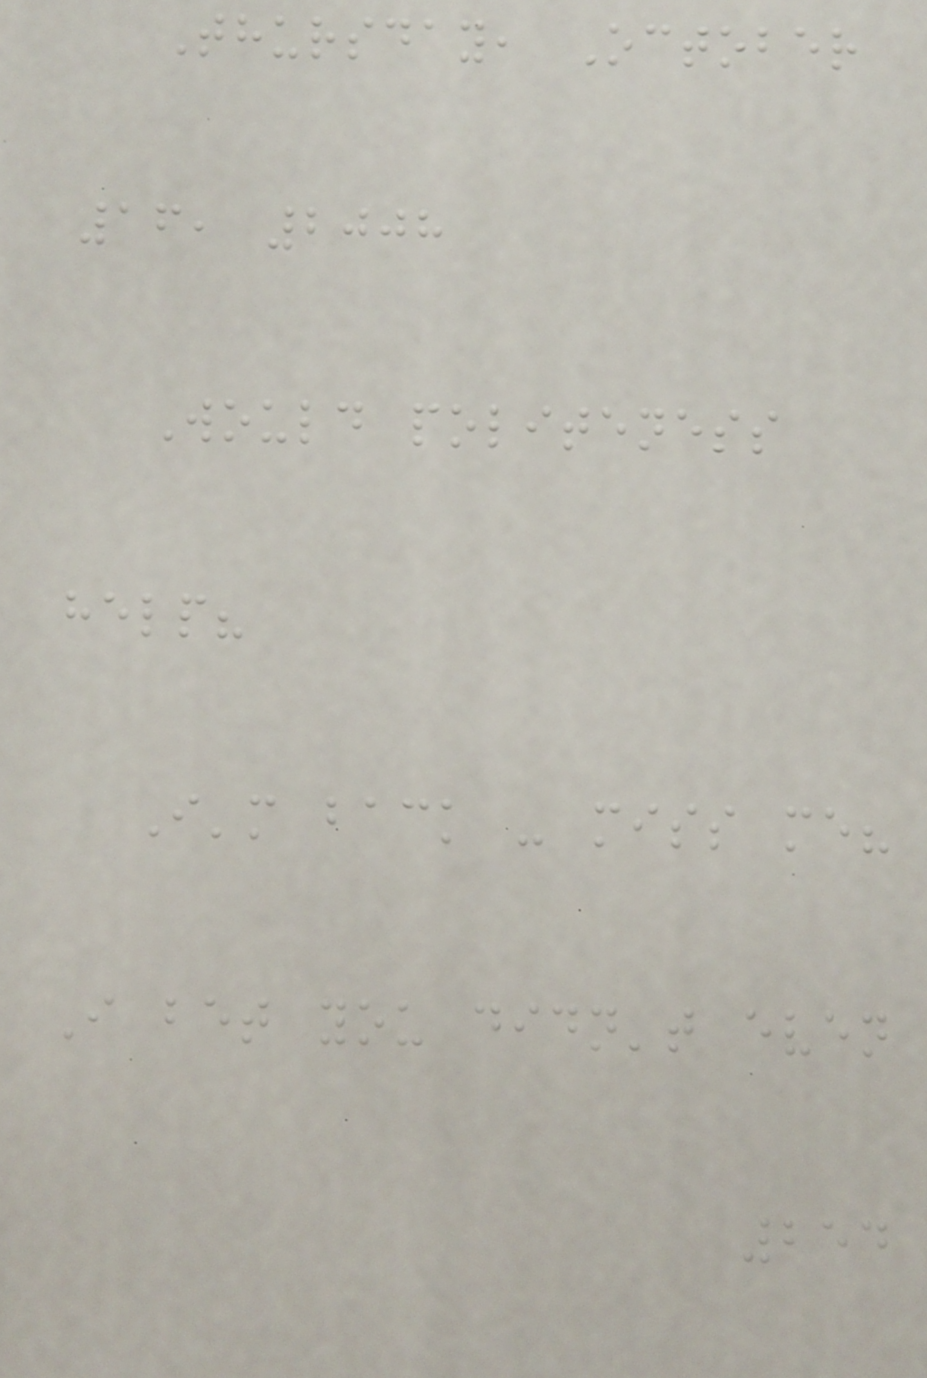Thursday, October
16, 2008
Would politeness
help?
I'm back - miss me?
I bet you didn't even
254
